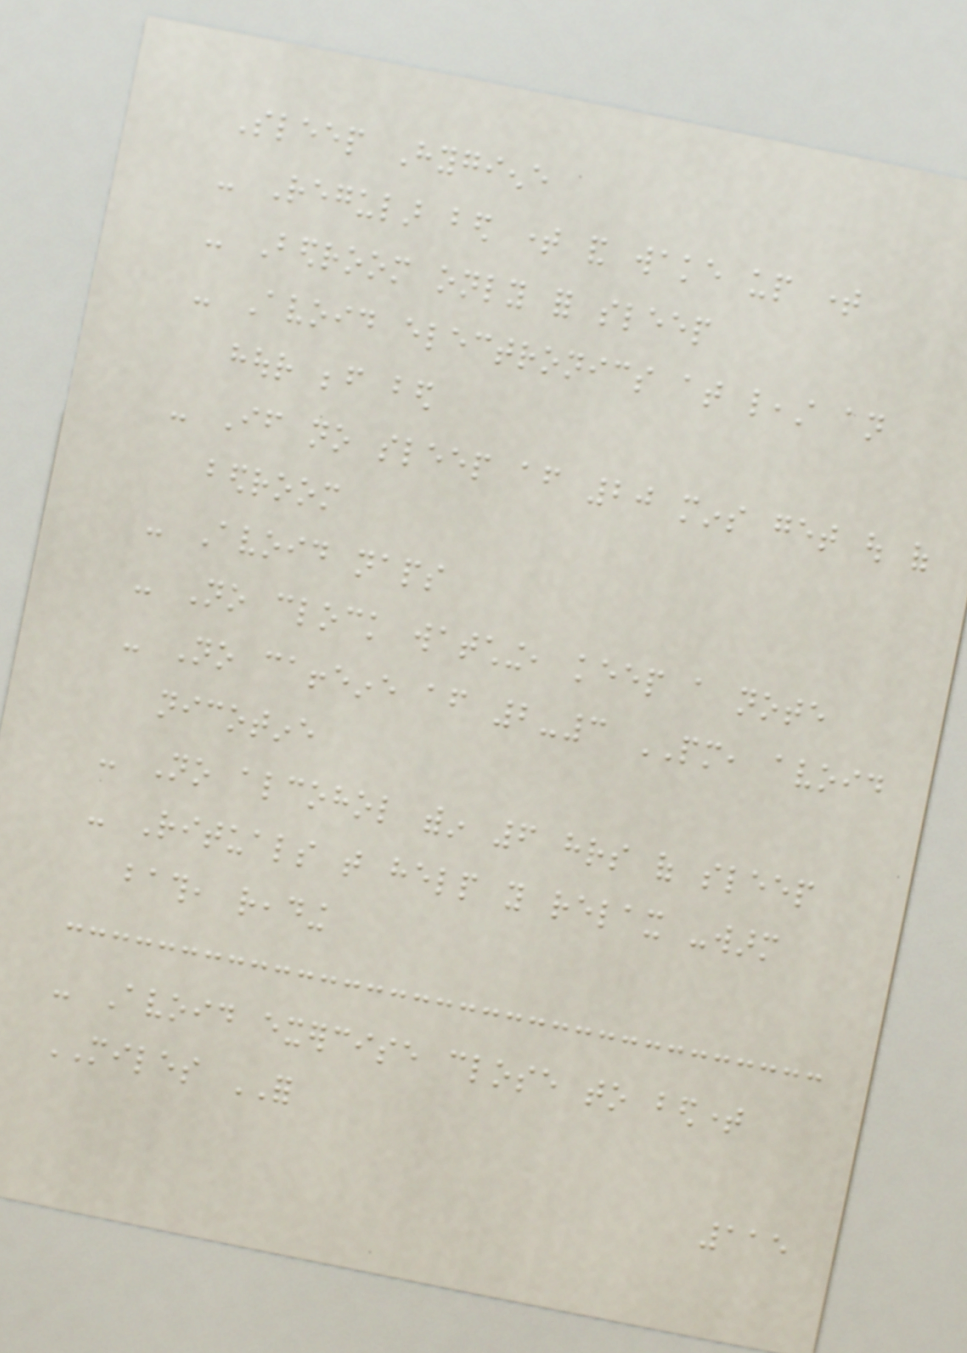Sleep Hygiene
- Regular bed time and wake up time
- Bedroom only for sleep
- Avoid electronics at least an
hour before bed
- If no sleep after 20 mins get out of
bedroom
- Avoid naps
- No clock watching, keep a note
- No caffeine after 2-3 PM, avoid
nicotine
- No alcohol within 6 hrs of sleep
- Rituals that help you relax -warm
bath, reading
- Avoid exercise close to bedtime
MILES FOR
115
